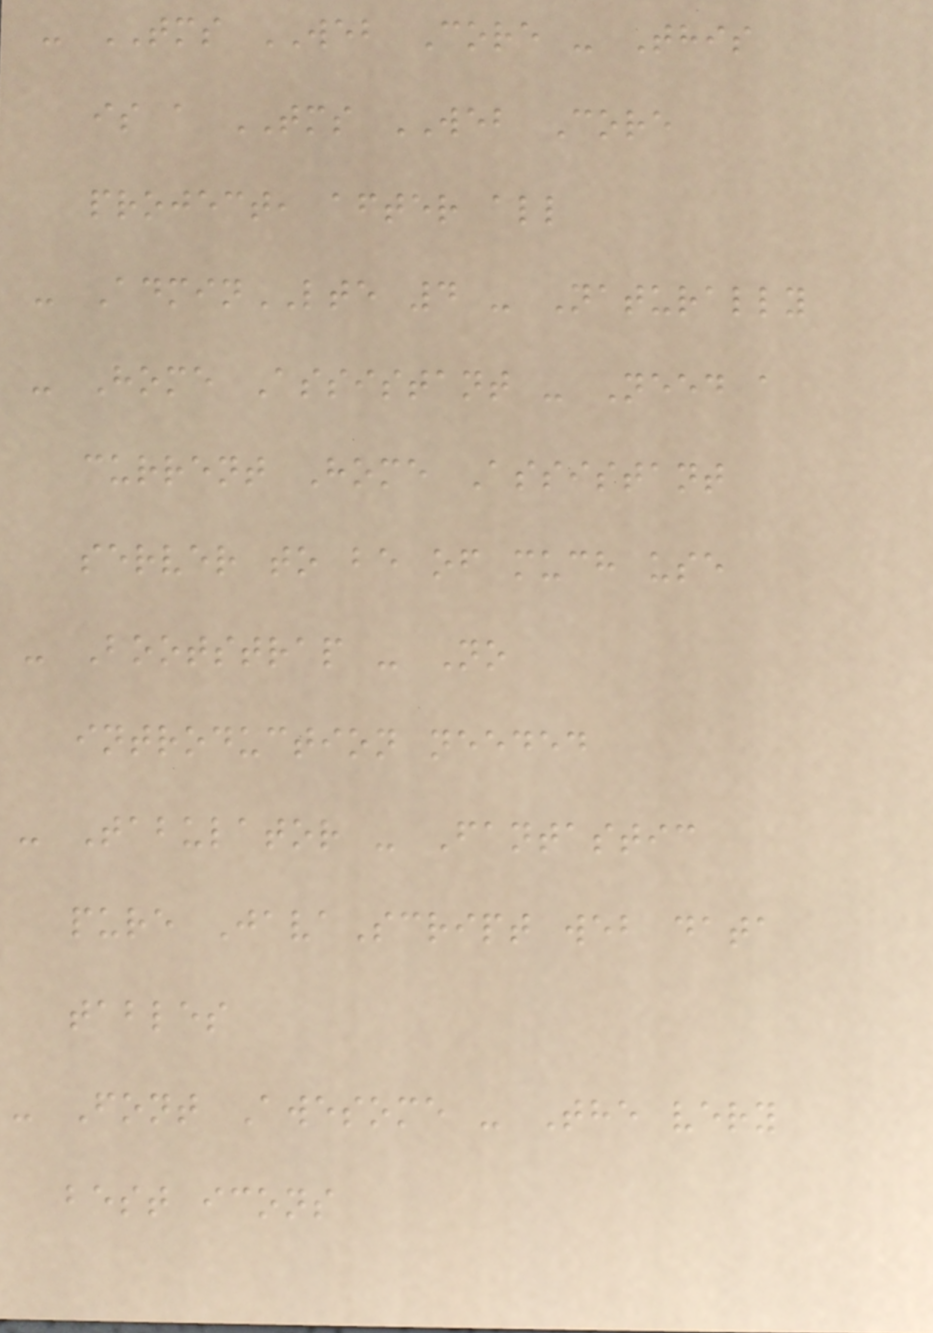- TMS WEB Core - This
is a TMS WEB Core
project, after all
- AdminLTE 4 - Naturally
- Home Assistant - Need a
current Home Assistant
server to be of much use
- Bootstrap - No
introduction needed
- Tabulator - Fantastic
pure JavaScript web data
tables
- Font Awesome - The very
best icons
